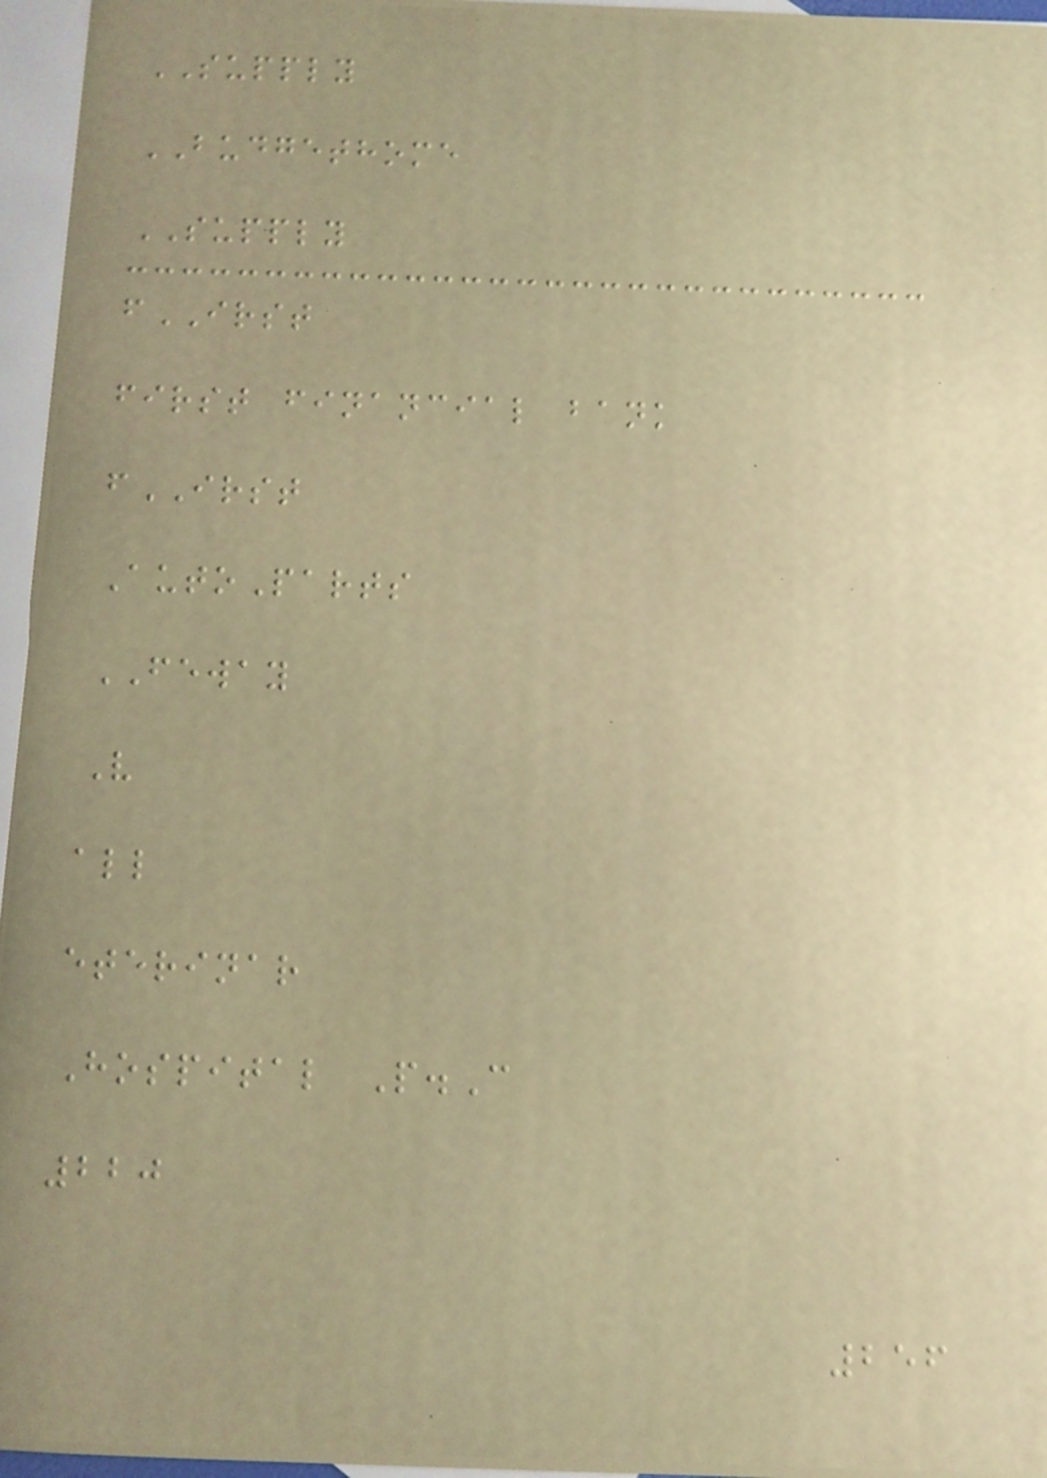SUPPLY
BUDGETHOME
SUPPLY
fIRST
first financial bank
fIRST
AutoParts
FEWAY
V
all
eterinar
Hospital P.C
220
256
